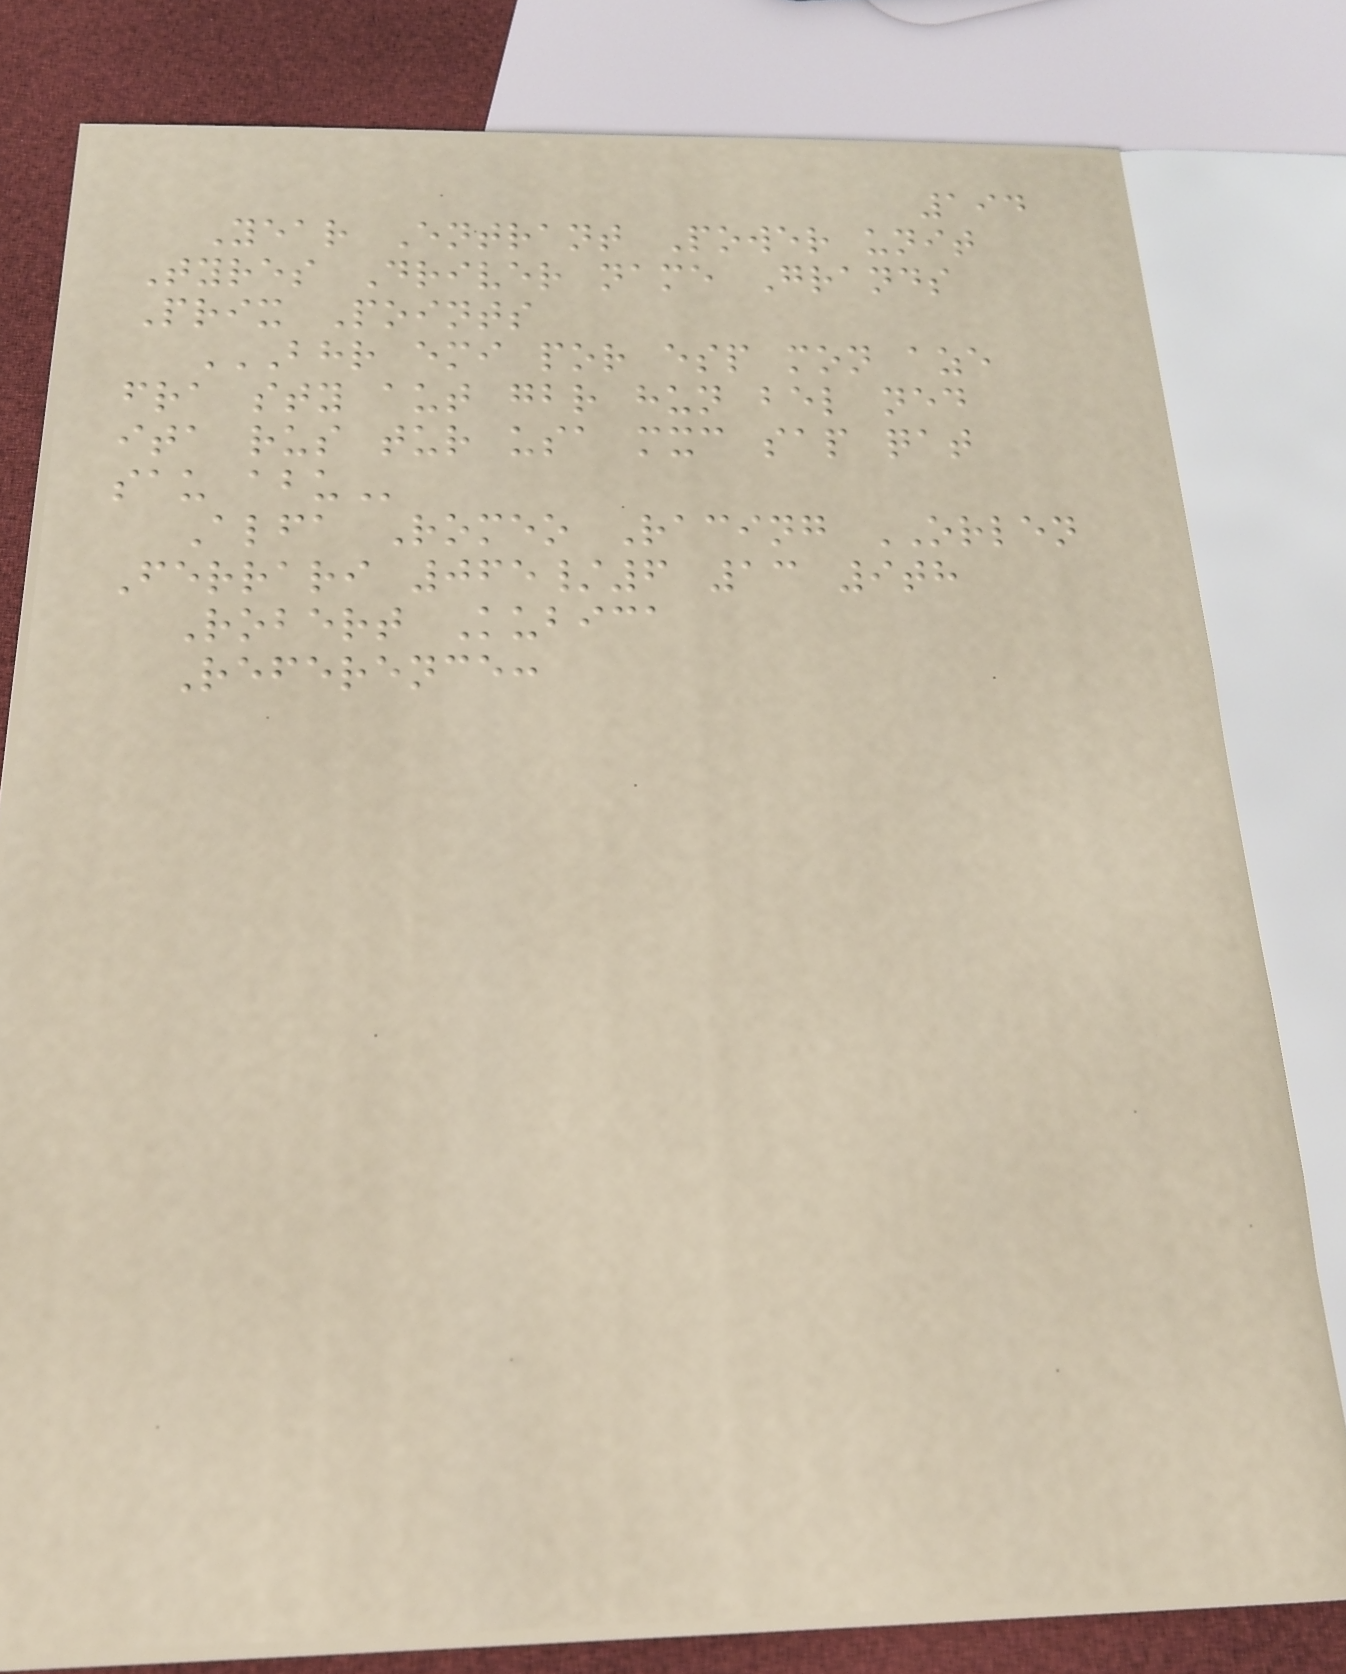194
Year Entrant Power unit
Tyres Driver name Grands
Prix Points
BHR EMI POR ESP MON AZE
FRA STY AUT GBR HUN BEL NED
ITA RUS TUR USA MXC SAP QAT
SAU ABU
Alfa Romeo Racing ORLEN
Ferrari 065/6 13 9th
Robert Kubica
Reference:
